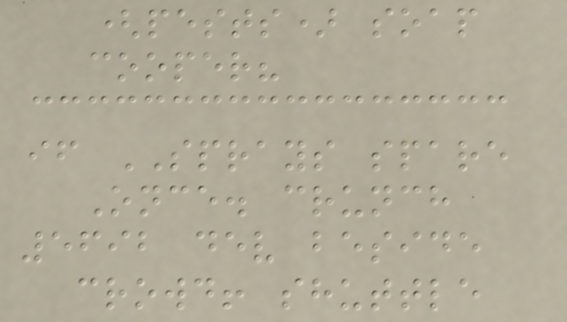(pests) soap
cooper?
if SPRAYS spare
Once. crunch
5692 dev beside
crowd! shuttle
